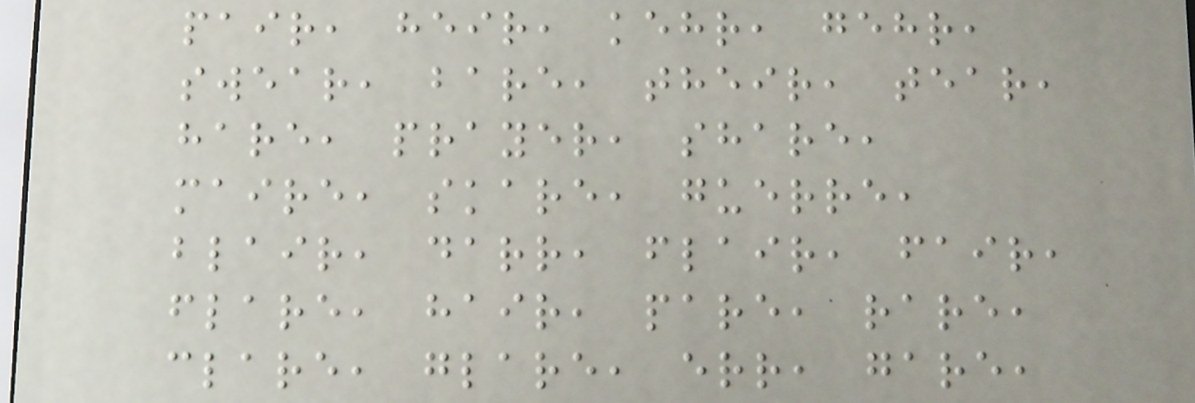pair, heir, kehr, gehr,
swear, bare, their, tear,
hare, prayer, share,
maire, skare, guerre,
blair, darr, flair, fair,
flare, hair, pare, rare,
clare, glare, err, gare,
